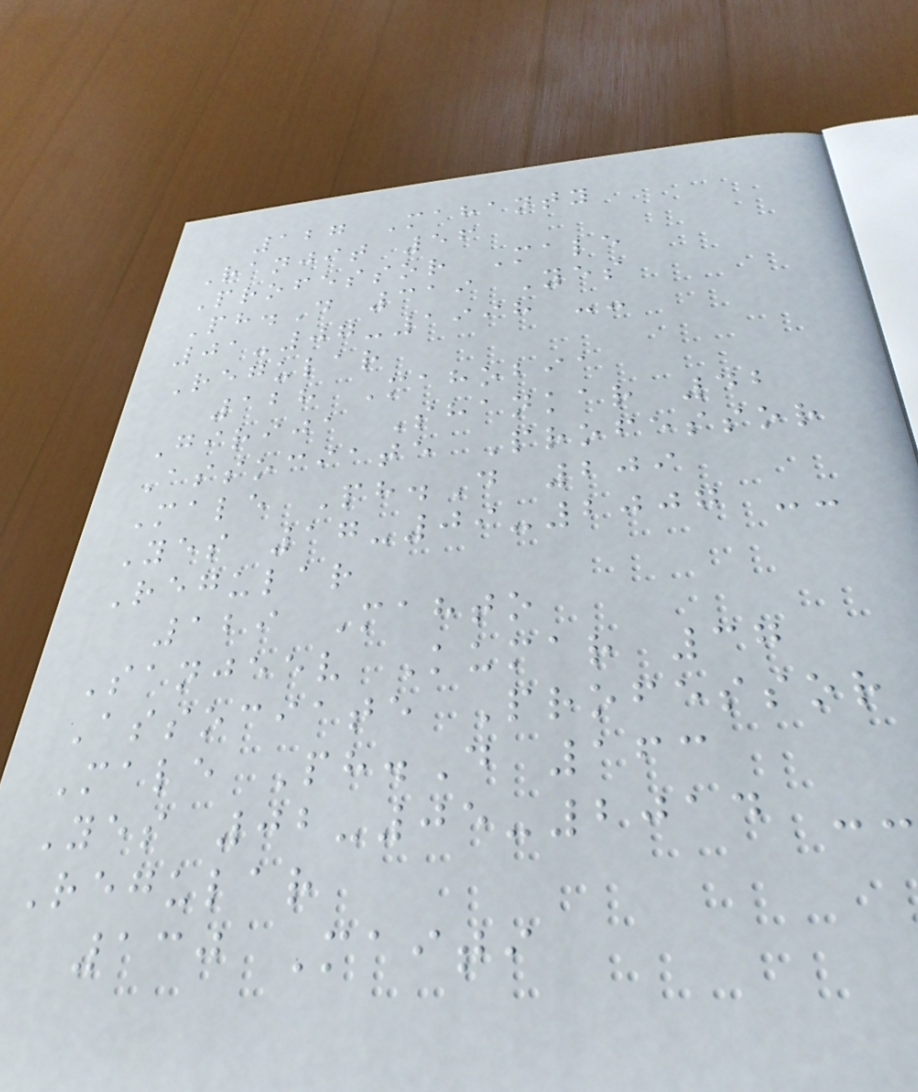127 Mahanty
Ranjit 56
Professor Male
Ph.D 319 Yes
01-07-1998 --
Regular
128 Mahobia
Girija Shankar 42
Associate Professor
Male Ph.D 209
Yes 17-09-2007 --
Regular
129 Mahto
Sanjeev Kumar 37
Associate Professor
Male Ph.D 163
Yes 02-05-2014 --
Regular
130 Maiti
